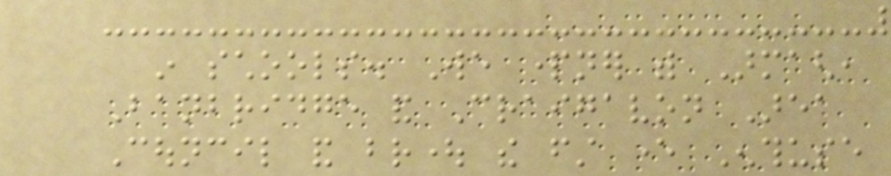in schools. We partner with Armagh,
Banbridge and Craigavon Area
Council and brought the first ever Enthuse
